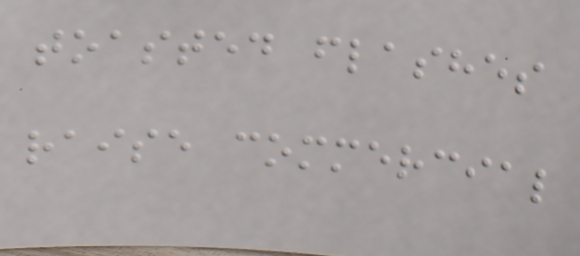toasted flashes
raise commercial
